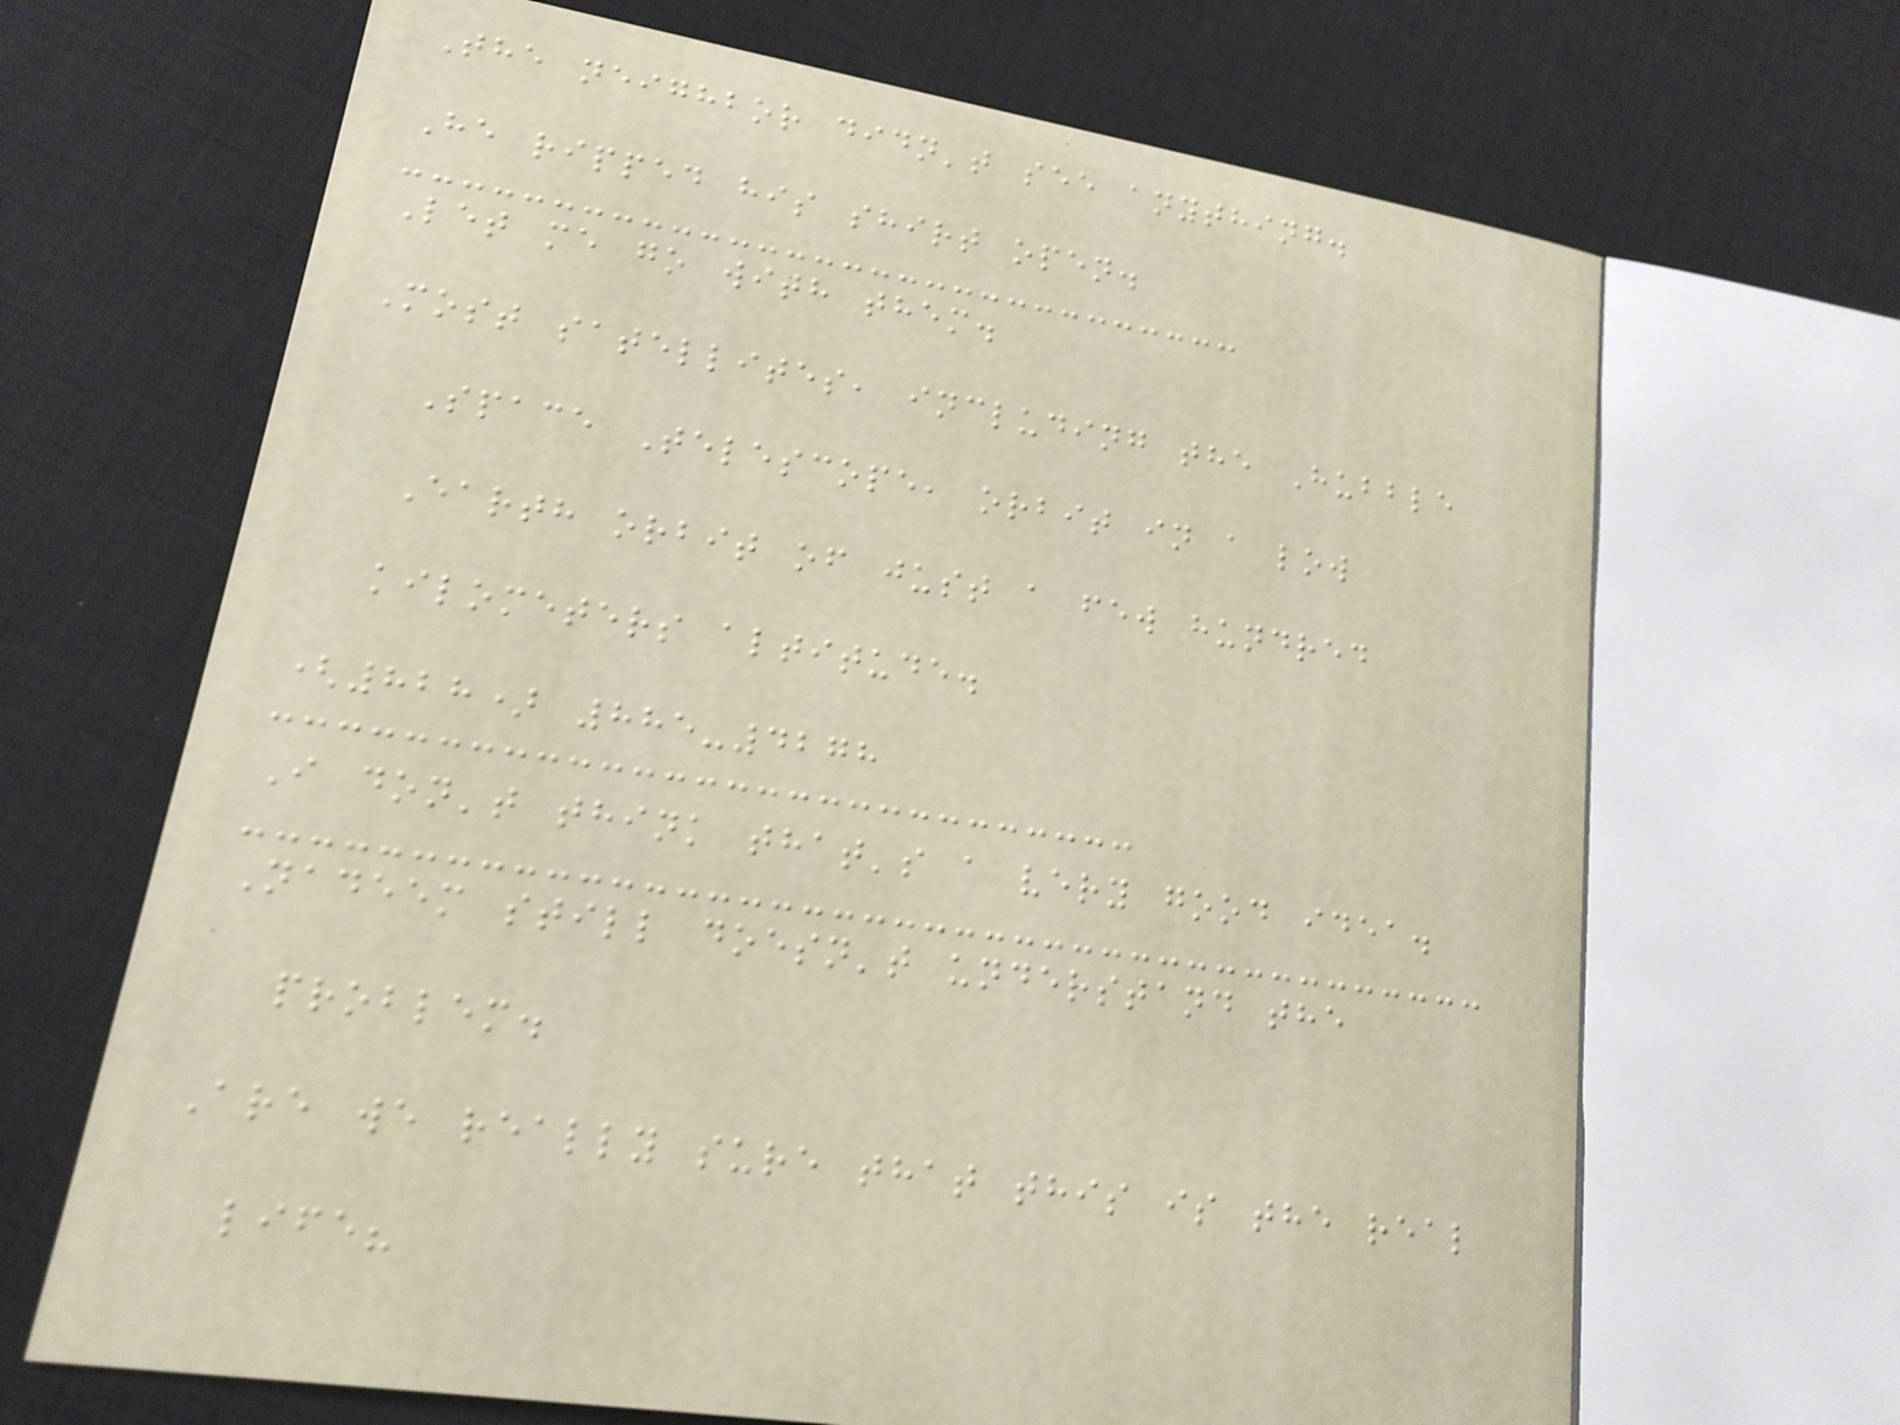The neighbor didn't see anything.
He ripped his shirt open.
Let me go with them.
Most satellites, including the Hubble
Space Telescope, orbit in a low
Earth orbit of just a few hundred
kilometers altitude.
(828) 885-4278
I don't think that's a very good idea.
Nadeem still doesn't understand the
problem.
Are we really sure that this is the real
life?
